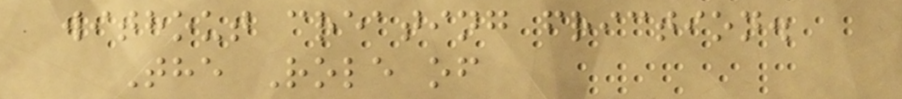without creating friction.
The Role of
